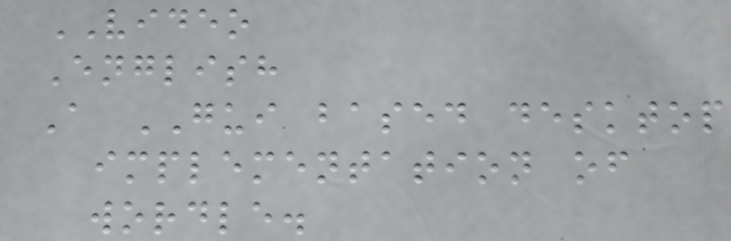VIDEO
English
A GUI based desktop
implementation of
wordle.
